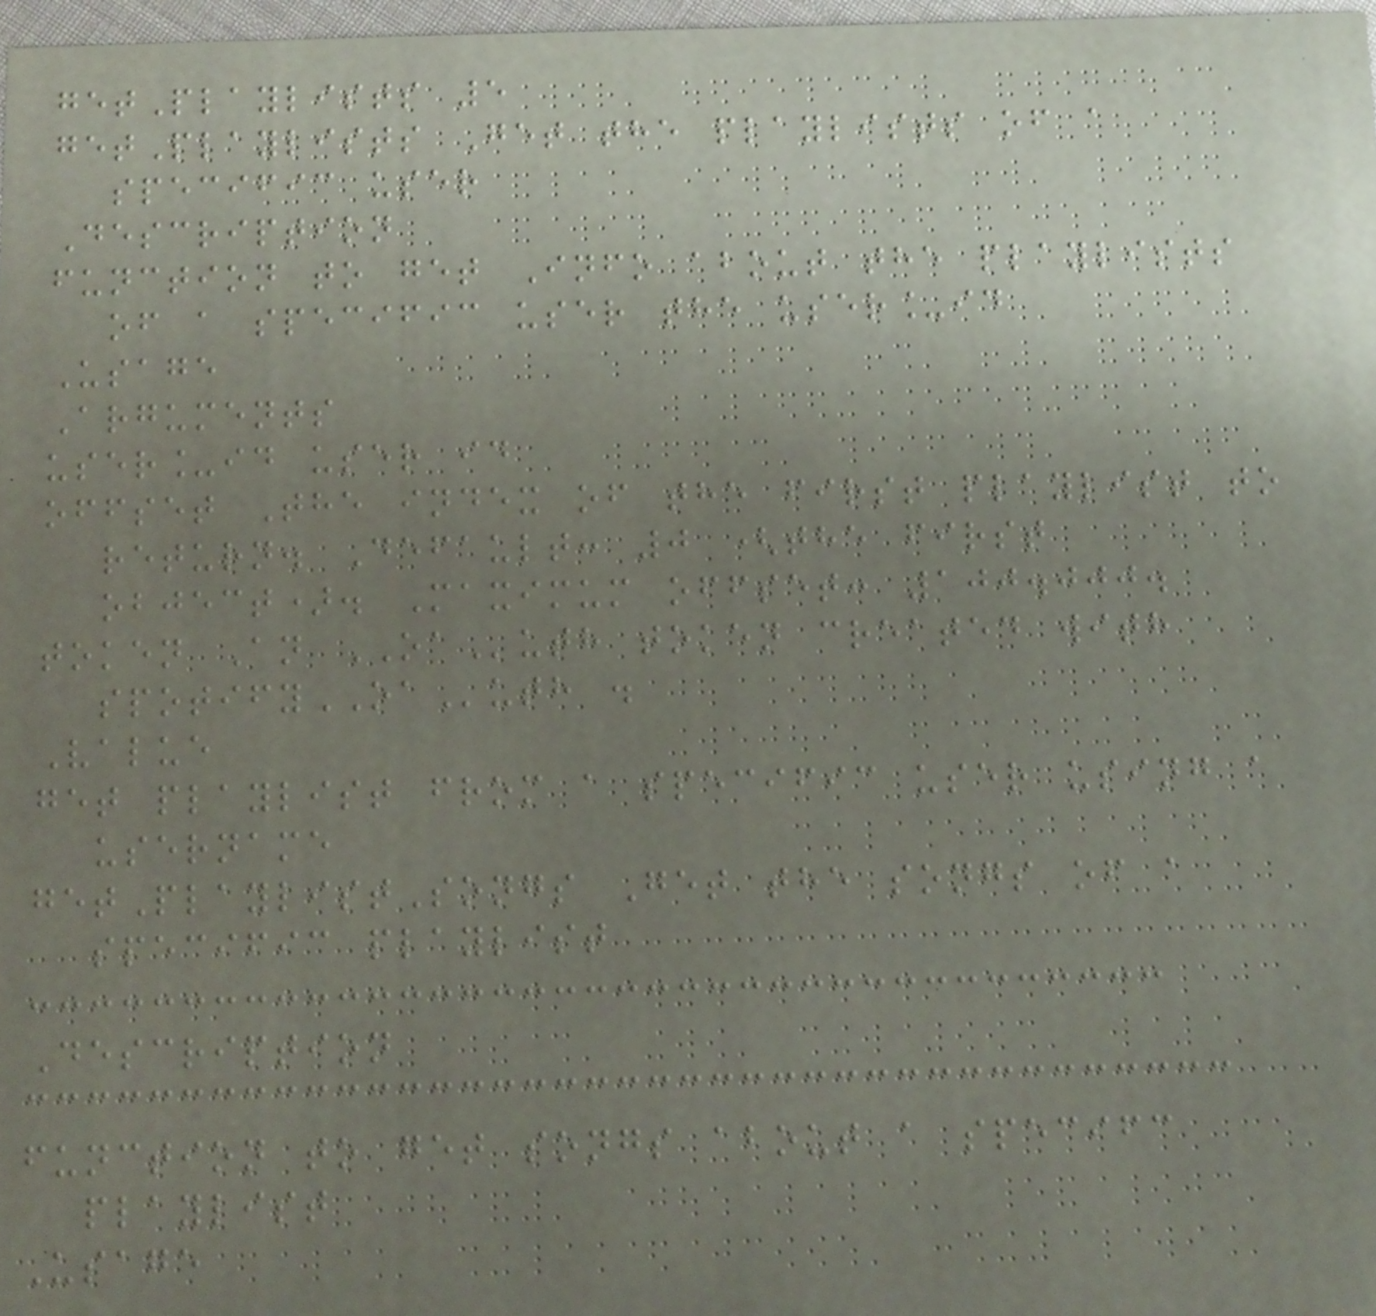getPlaylists 5
getPlaylists Get the playlists of a
specific user
Description
function to get Info about the playlists
of a specific user the user_id
Usage
Arguments
user_id user id
offset The index of the first playlist to
return. Default: 0 (the first
object). Maximum offset: 100.000.
token An OAuth token created with
spotifyOAuth .
Value
get playlist from a specific user using a
username
getPlaylistSongs Get the songs of a
specific playlist
Description
function to get songs about a specifc
playlist
Usage
